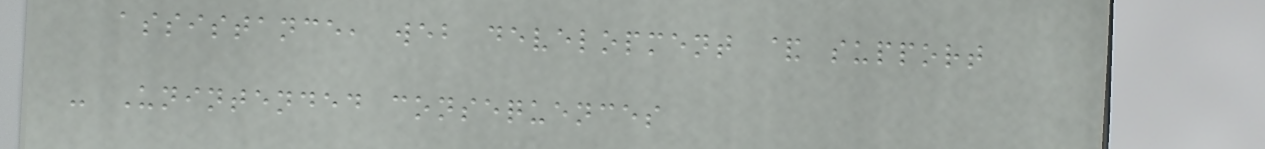assistance, web development & support
- Unintended consequences
